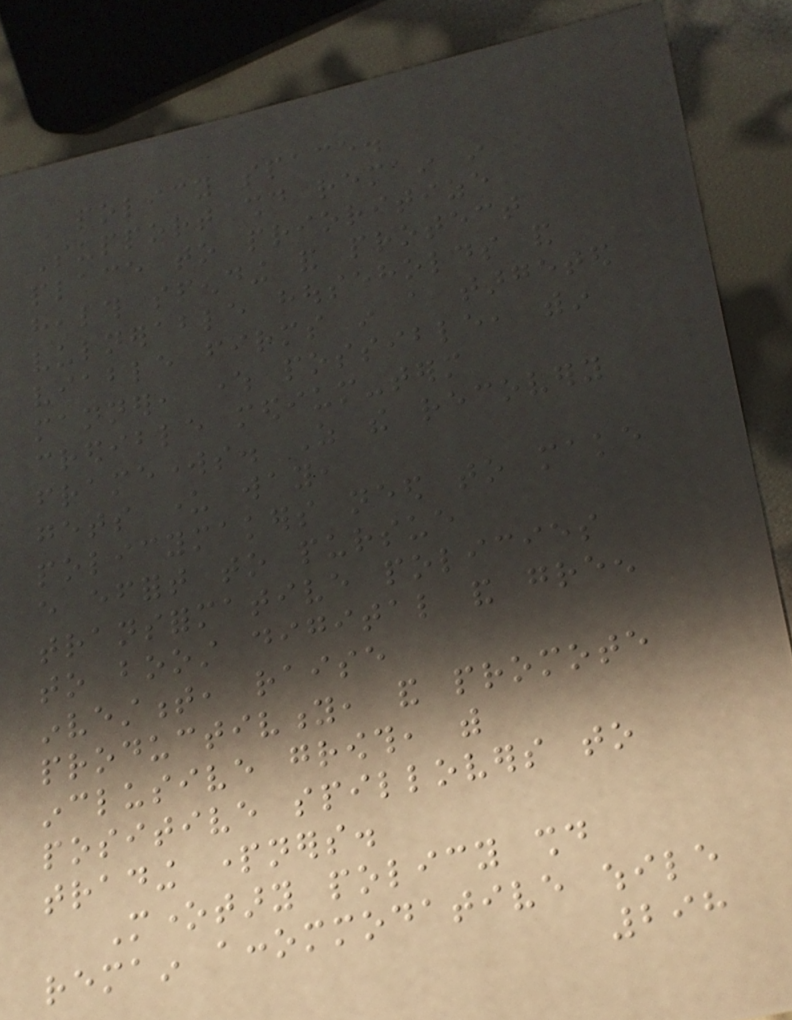policy space.
Support should remain in
place to prioritize
health spending and protect
vulnerable households and
viable firms in a targeted
manner, where possible, within
credible medium-term
frameworks. As the recovery
gets under way,
policymakers need to make
every effort to pursue
transformative policies
to boost digital and green
investment, raise
productivity, and promote
inclusive growth, with
positive spillovers to
trading partners.
Monetary policy should
remain accommodative while
298
